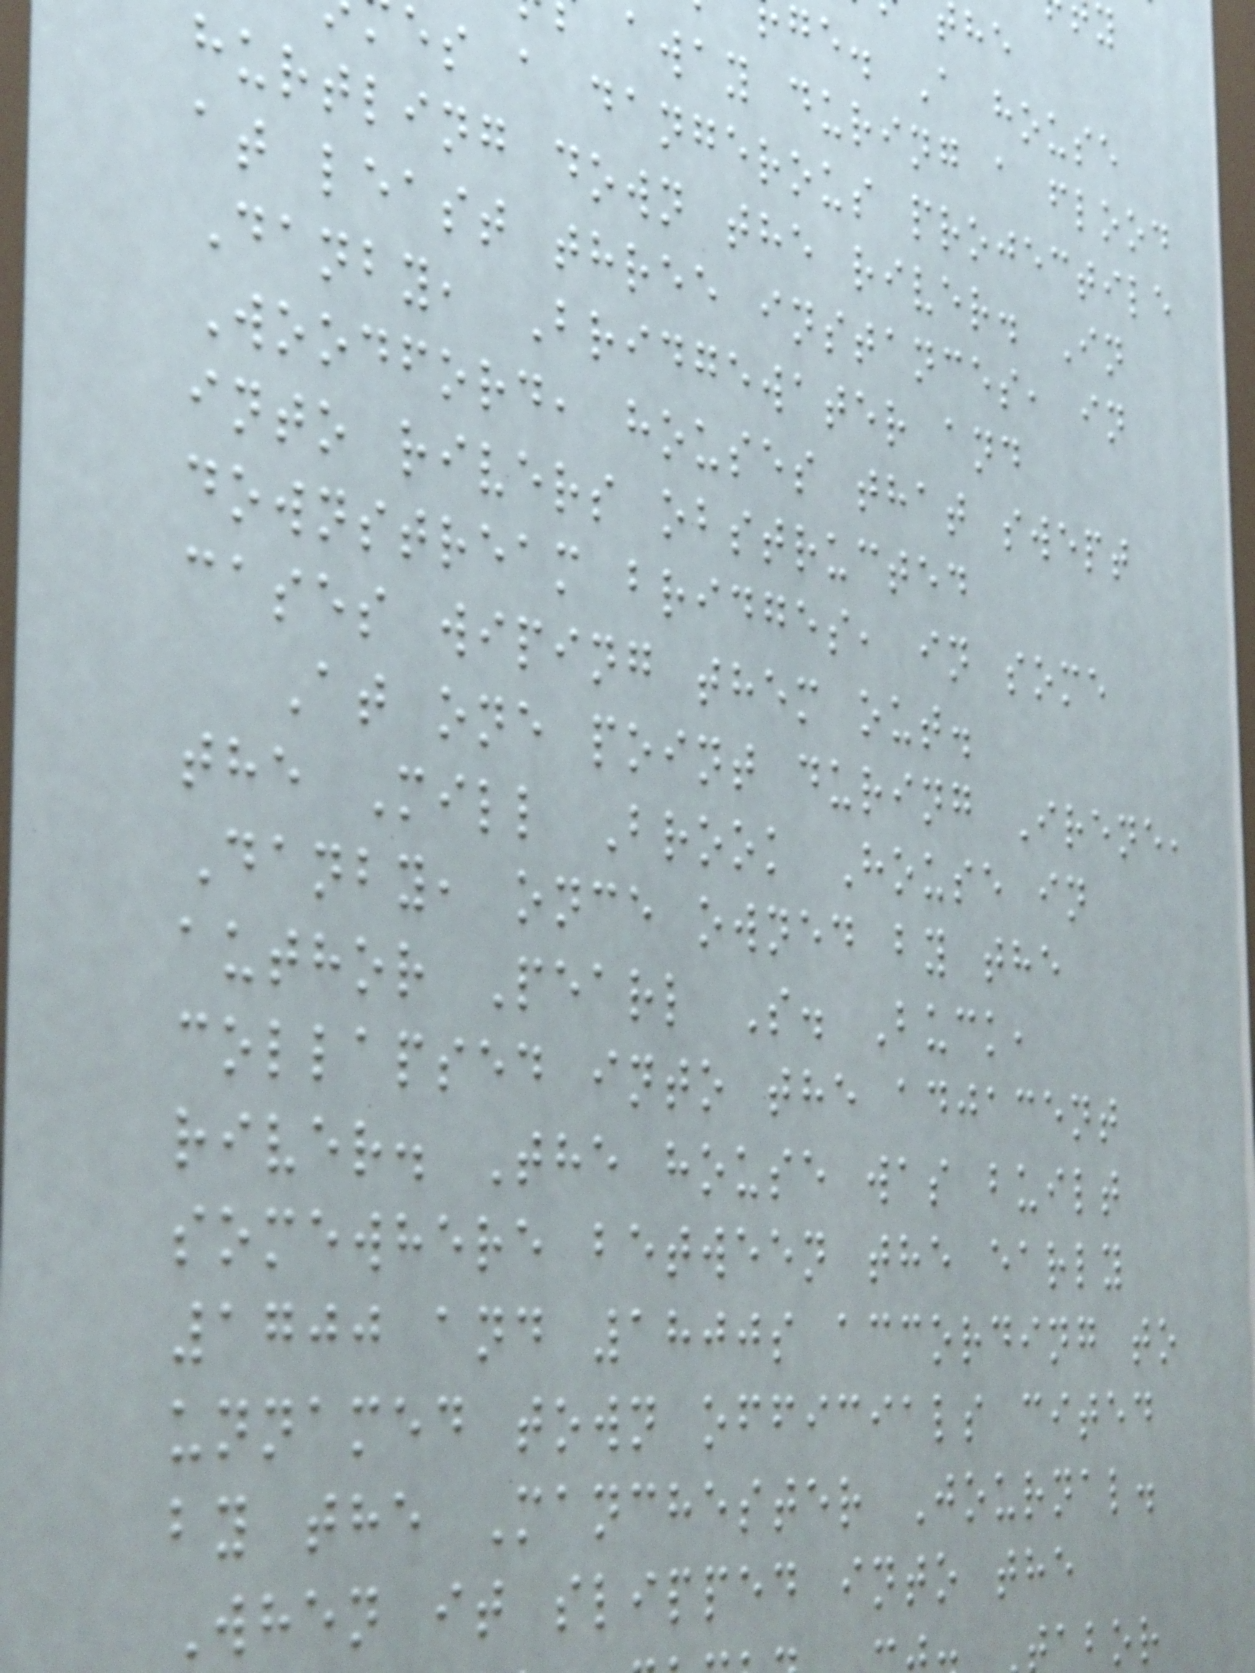ge. A house
away during a flood
es a dangerous projectile
hurtling down the river. In
at least three instances, in
Danby, Bridgewater and
Woodford, houses that swept
into rivers obstructed
downstream bridges, in some
cases wiping them out.
At one point during Irene,
the Mill Brook House in
Danby, once owned by the
author Pearl S. Buck,
collapsed into the adjacent
river. The house was built
somewhere between the early
1700 and 1800s according to
unnamed town officials cited
by the Manchester Journal.
When it slipped into the
